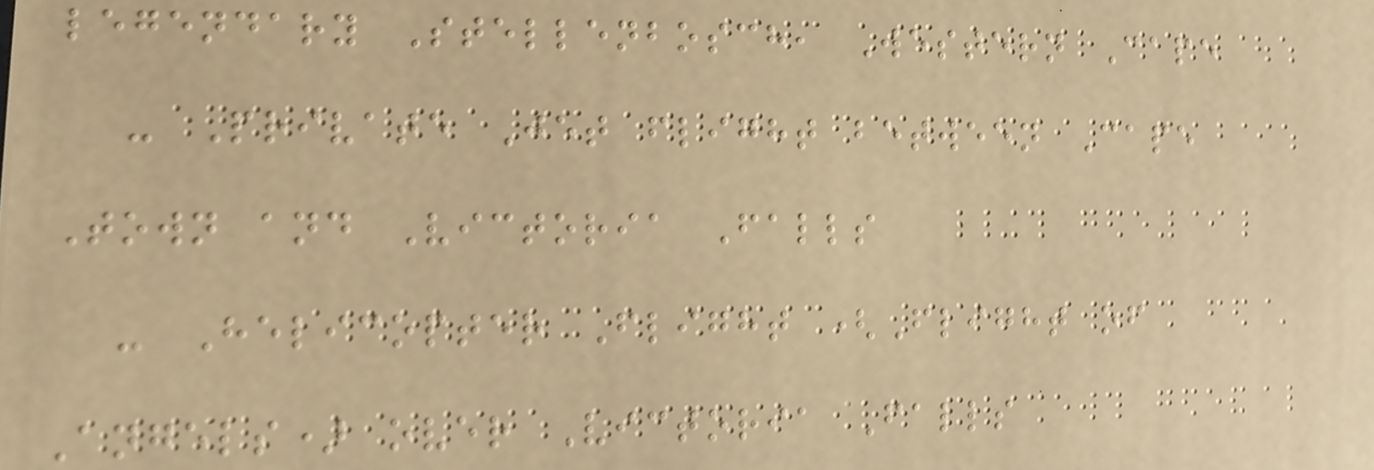legendary Stellenbosch, Western Cape
- Private Jet flight between Cape
Town and Victoria Falls
- Helicopter Flight (Flight of
Angels) over Victoria Falls
